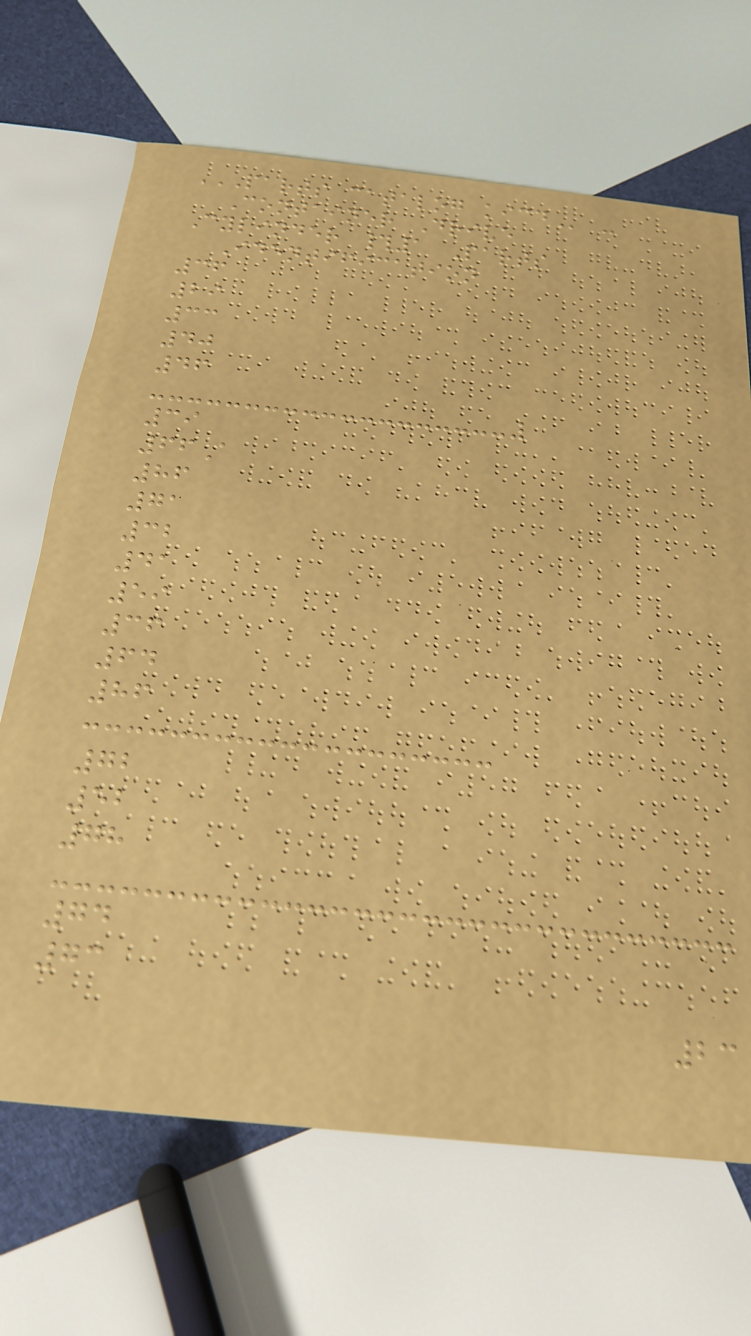PARTS CATALOG KICD -
Container Drive
Cylinder #1 Parts
Identification
36
29
33
40
46
39
66A
86
71
32
41
59
36
64
86
72
52
78
74
73
23
